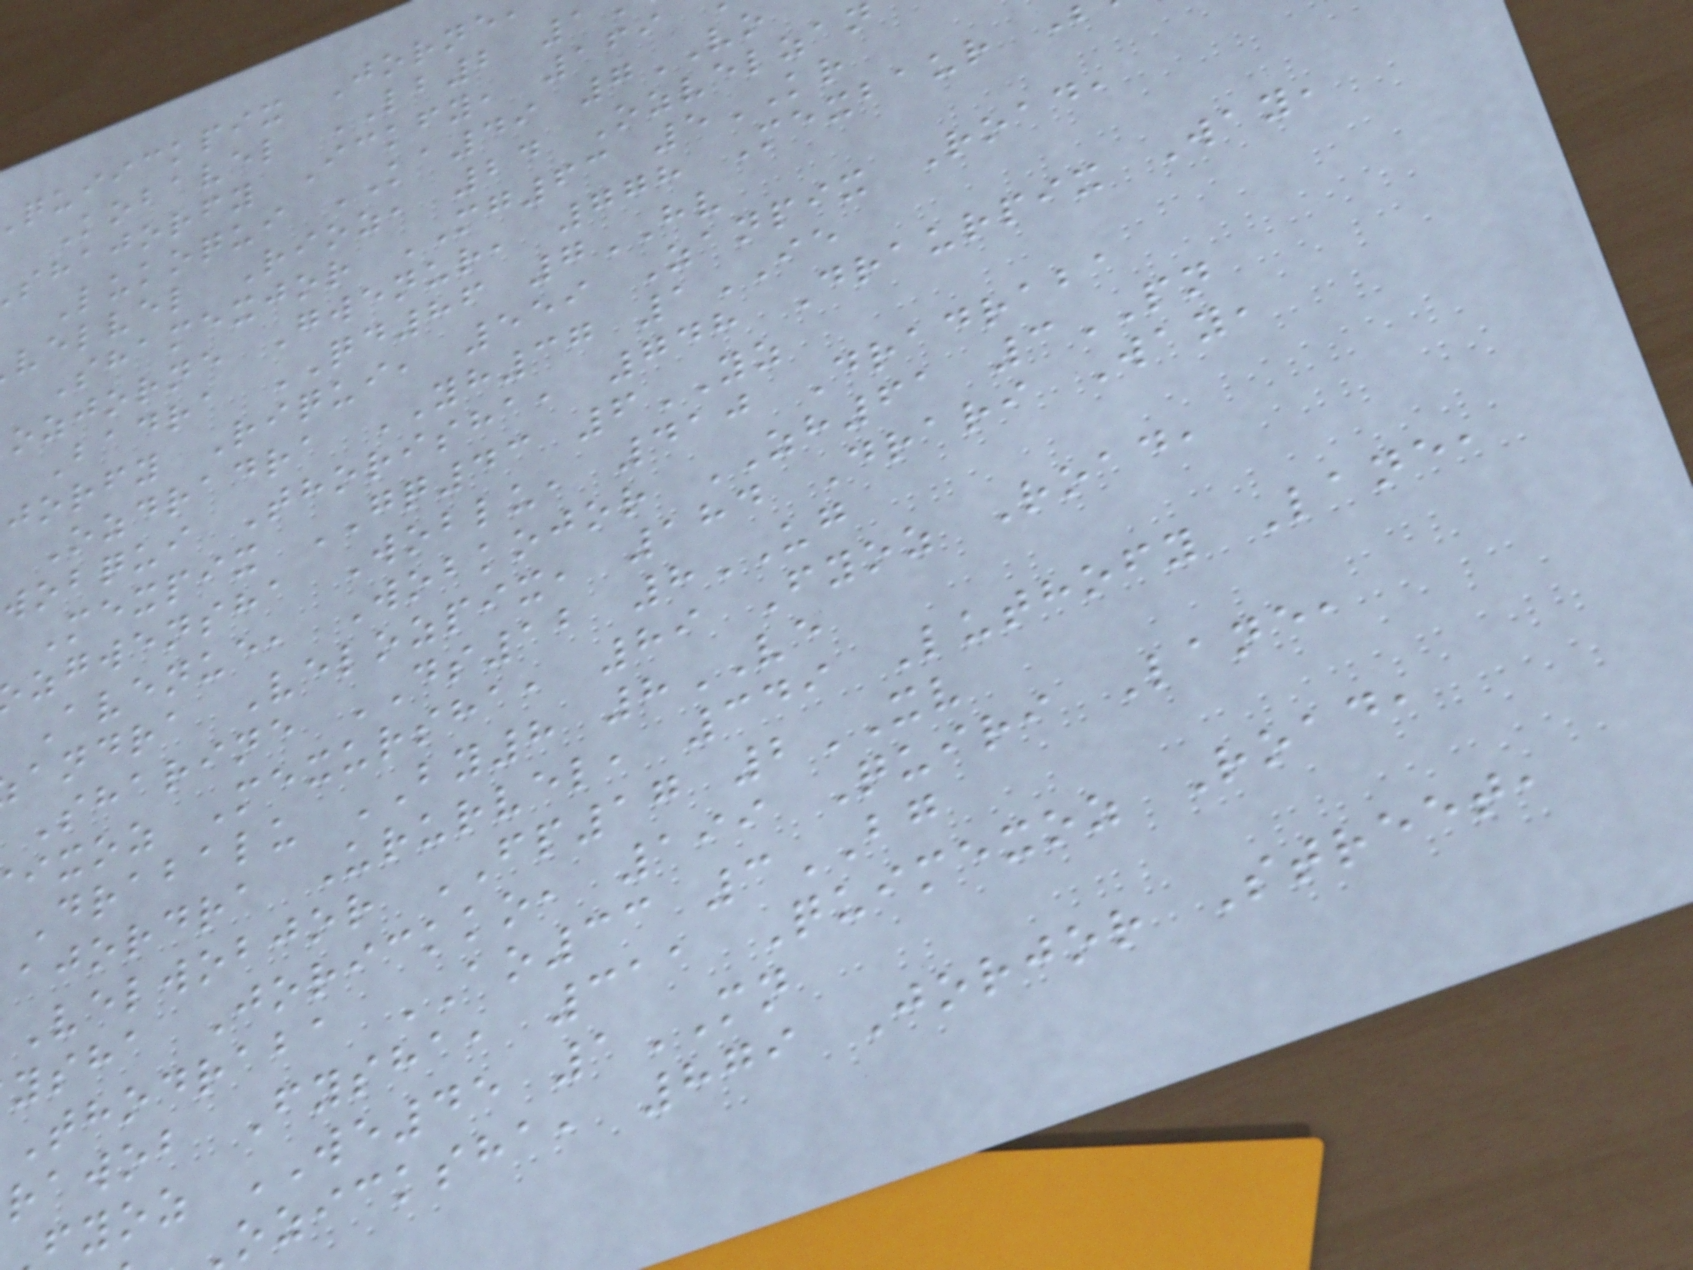quiickpix Jorne
Kobavel LB2 1
shajorfy Ickfy, 169
Lukoqui KA49 7VO
velvel Rioz, 24 Ozvelzan
Shamexjor MG63 5KR
ozjorne Gwenur, 778 Mexbaur
Badra QD86 7HV
jorfy Riqui, 559 Zanpix Road,
Ozdradra YH37 1IE
wobqui Thorisha, 748 Draurpix Way,
Mexpix GQ43 6YZ
zgwensha Woblu, 410 Dradraba
Avenue, Wobkojor ZH61 3PN
andra Velozpix, 184 Drari Way,
Sharine DS12 8UG
ixoz Mexursha, 89 Fyoz Road,
Drabalu BY8 8VE
ajordra Ururvel, 349 Luthofy Lane,
Velwobjor FP17 2XV
ysha Jorickko, 199 Quiri Lane,
Thodraba AO33 3BG
rawob Fysha, 311 Quimexoz Road,
fyoz WE45 1MN
ozicksha, 879 Jorjor Street,
